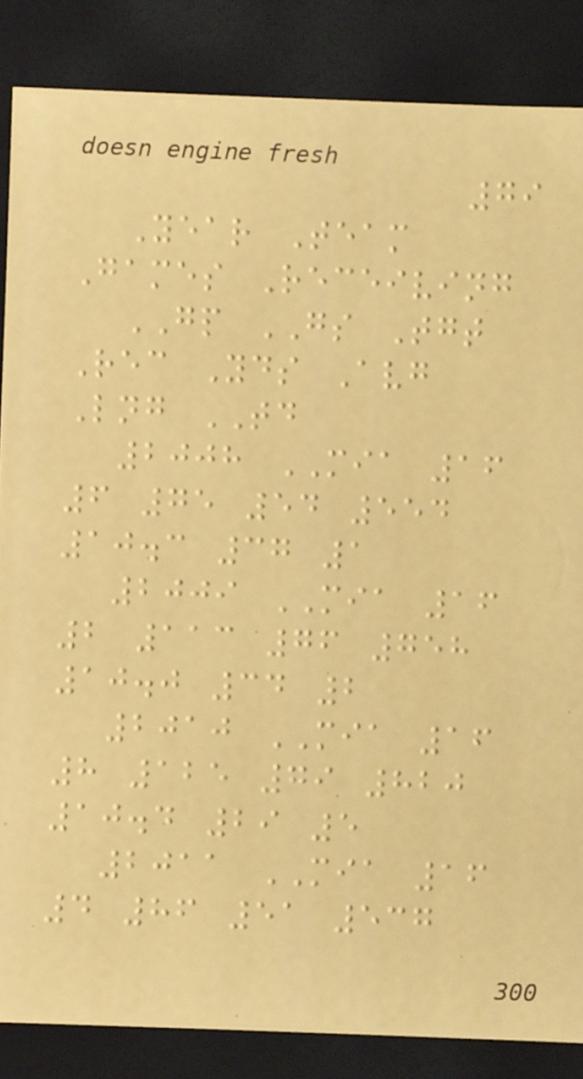79
Year Team
Games Receiving
GP GS Tgt
Rec Yds Avg
Lng TD
2008 MIA 16
6 75 54 554
10.3 37 1
2009 MIA 16
2 113 76 758
10.0 34 2
2010 MIA 16
8 125 79 820
10.4 29 5
2011 MIA 16
4 86 51 537
